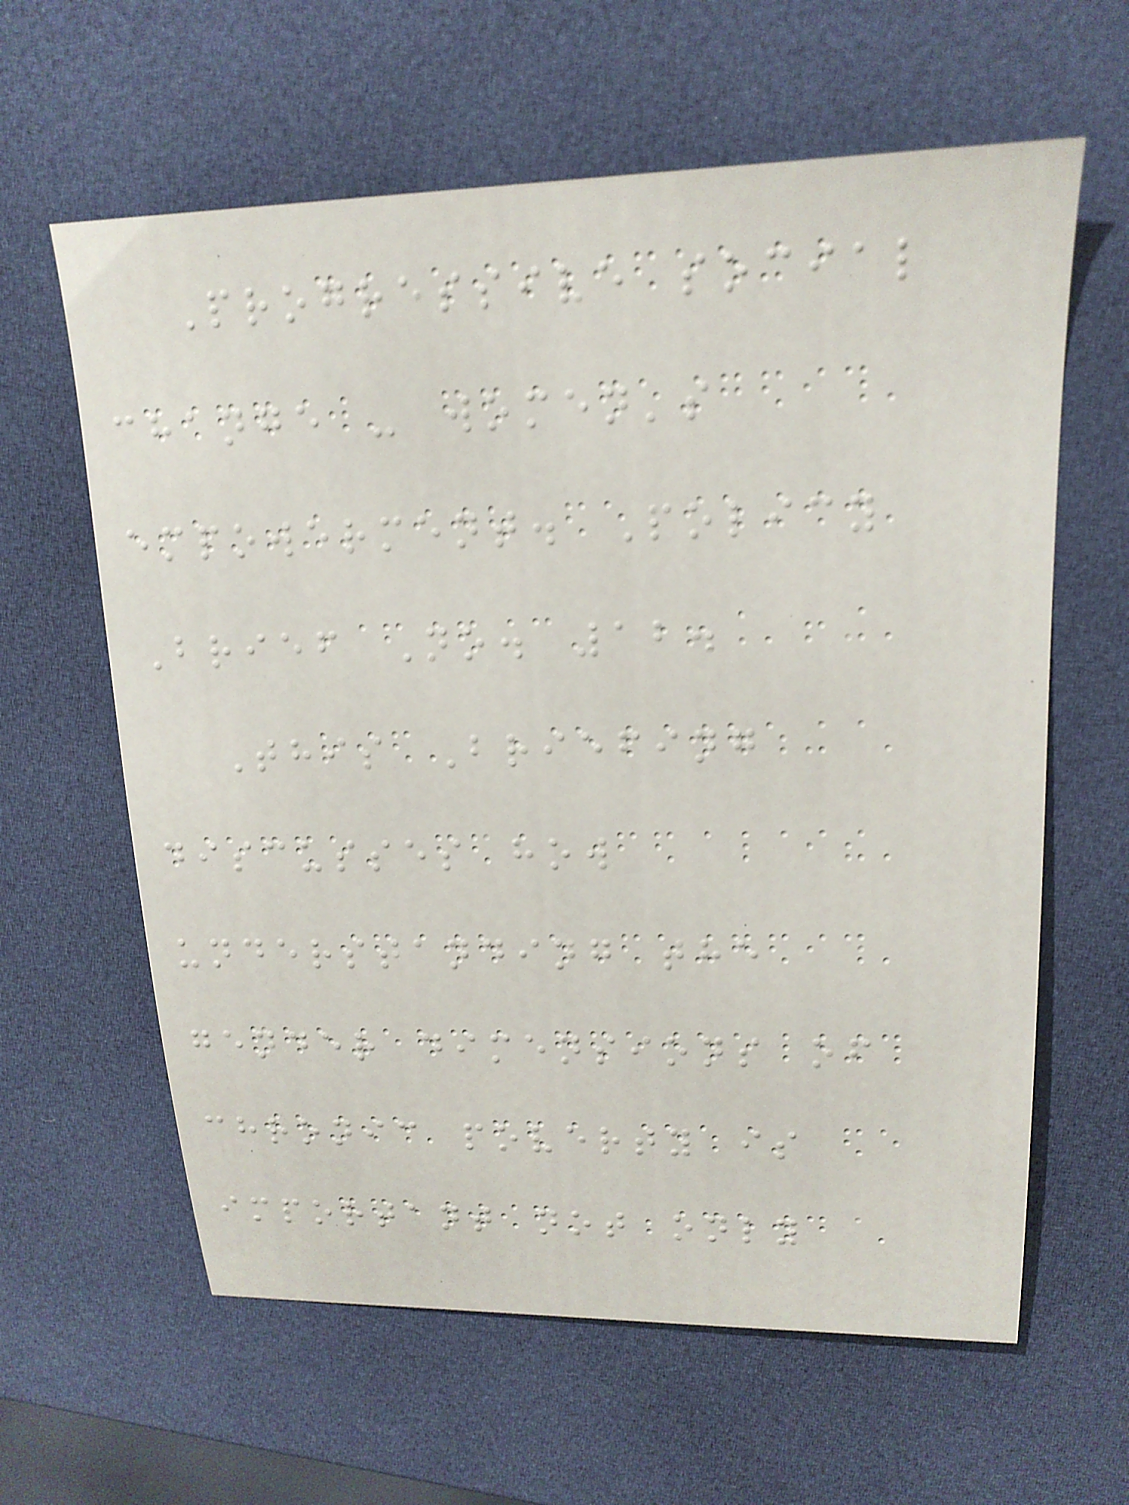Progressive social
change - women's
empowerment. Policy
Brief No. 12.
This Briefing
discusses how
understanding the
gender dimensions of
chronic poverty is
important not only
